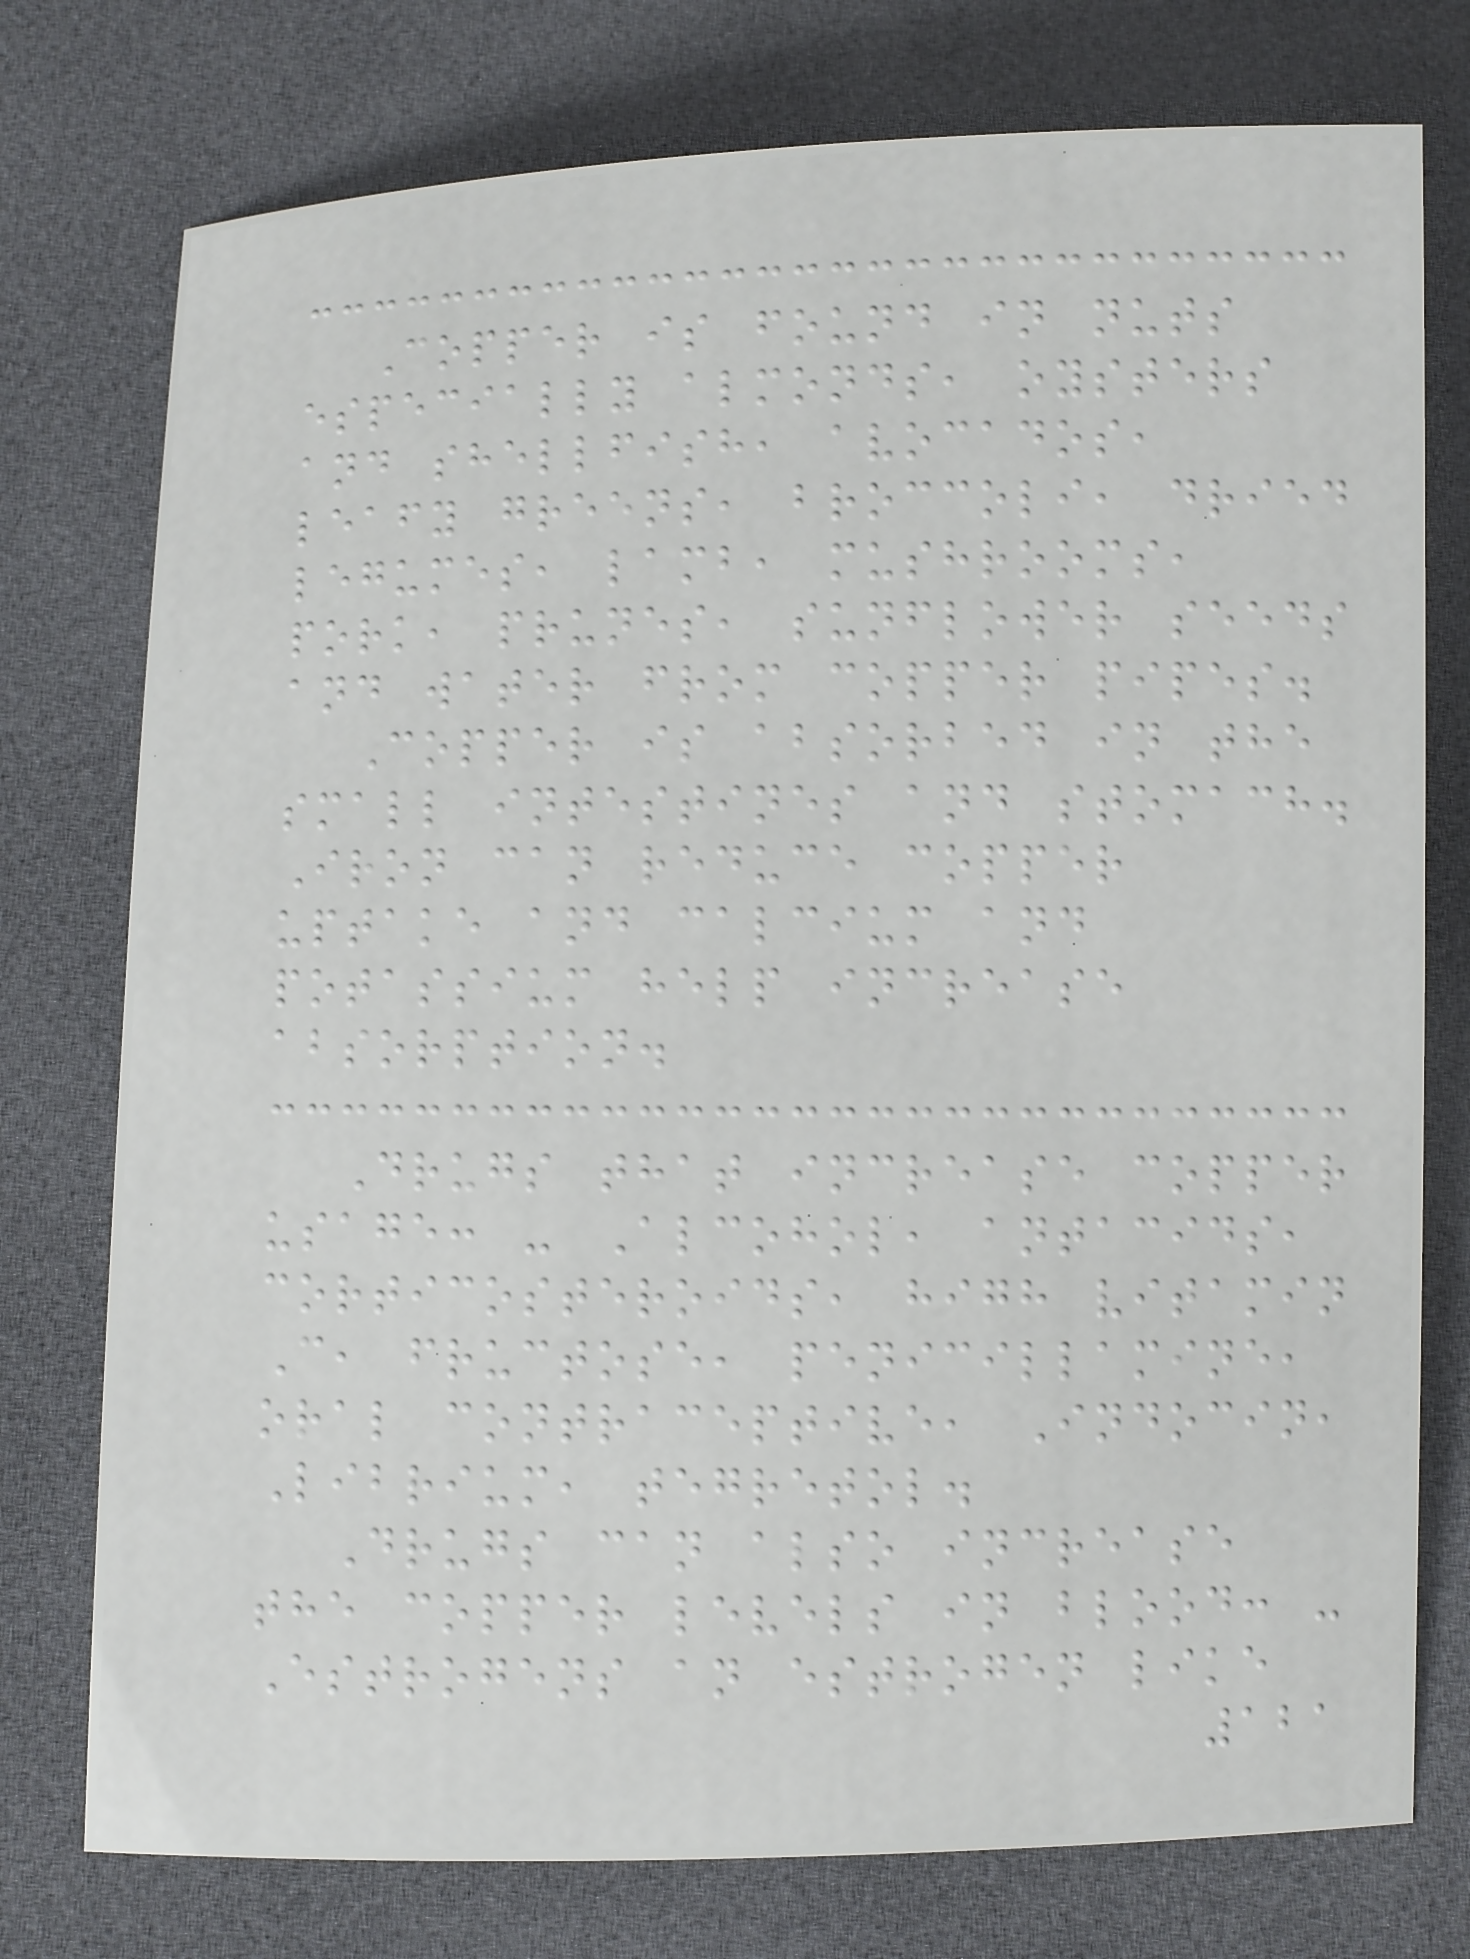Copper is found in nuts
especially almonds, oysters
and shellfish, avocados,
leafy greens, broccoli, dried
legumes, lamb, mushrooms,
pork, prunes, sunflower seeds
and water from copper pipes.
Copper is absorbed in the
small intestines and stomach.
Iron can reduce copper
uptake and calcium and
potassium help increase
absorption.
Drugs that increase copper
usage: - Alcohol, antacids,
corticosteroids, high vitamin
C, fructose, penicillamine,
oral contraceptive, Indocin,
Librium, tegretol.
Drugs can also increase
the copper levels in blood: -
Estrogens an estrogen like
121
